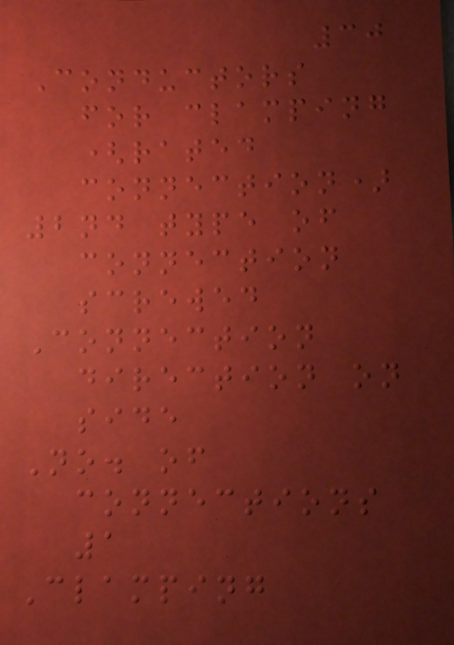30
Conductors
for clamping
(rated
connection)
2nd type of
connection
screwed
Connection
direction on
side
No. of
connections
1
Clamping
